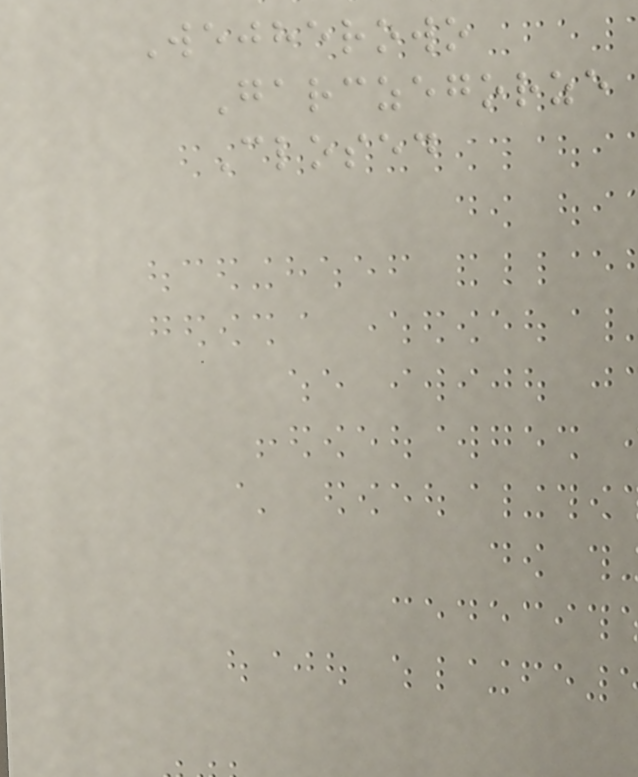Wejherowo
Garczegorze
Closed
